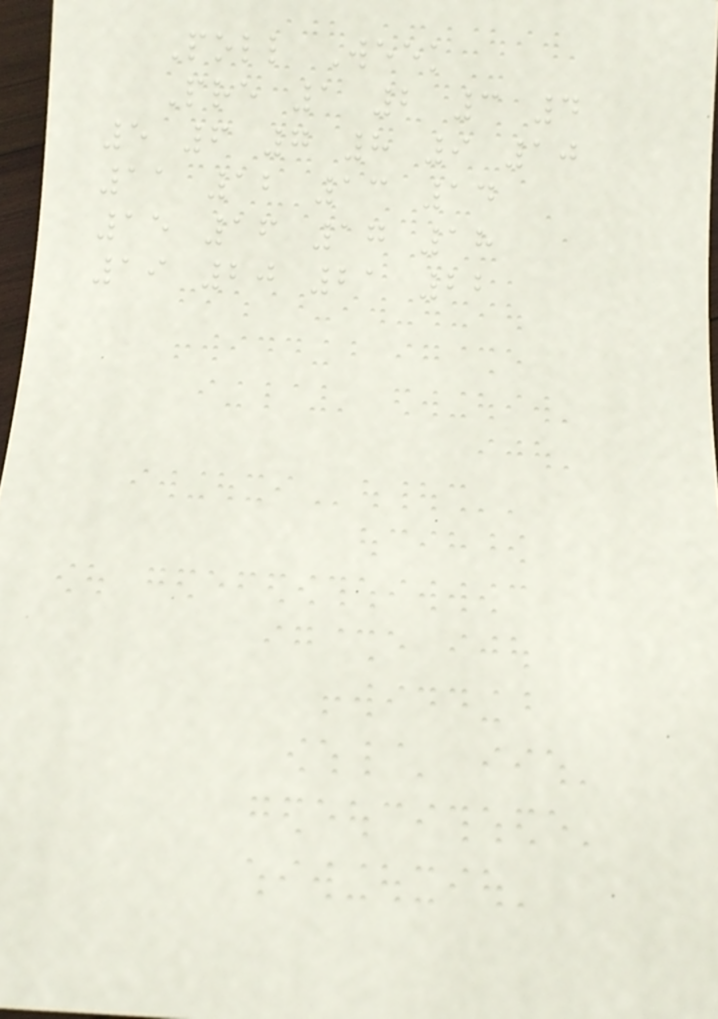Poll Week
Pre 1 2 3 4
5 6 7 8 9 10
11 12 13 14
15 16 17 18
19 20 21 22
